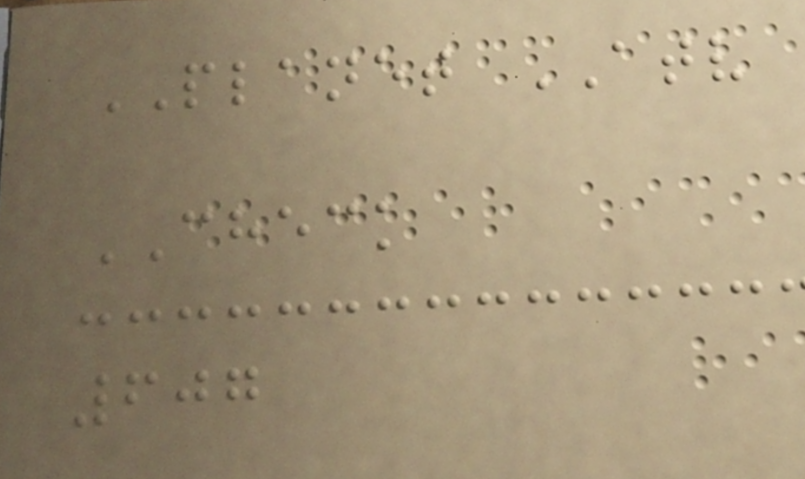PLANET ATV
CHECK
607
